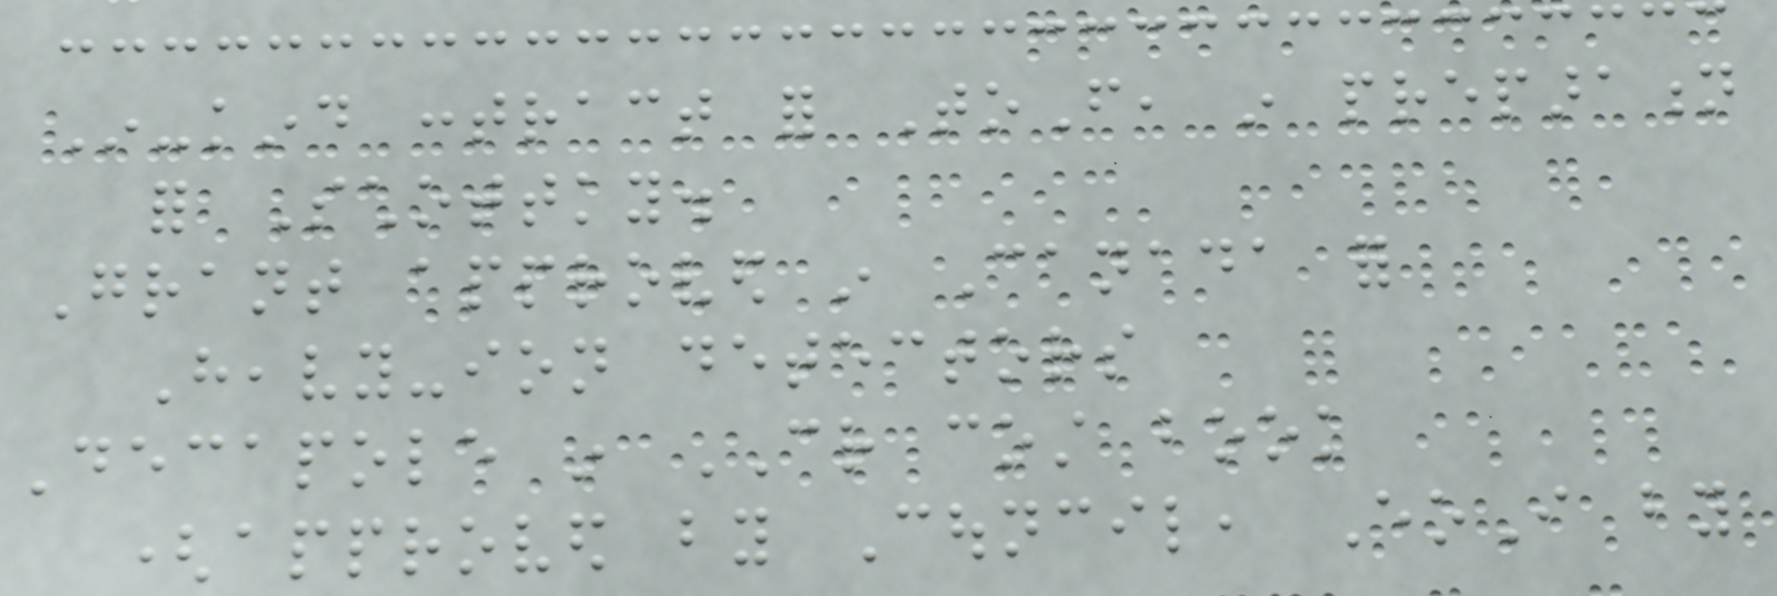In-kind contract for ToF, in preparation
for Schottky.
Grant approved in Canada for
Heavy-ion detectors
Decapole in CR cost book
(approved by Council, EoI by
